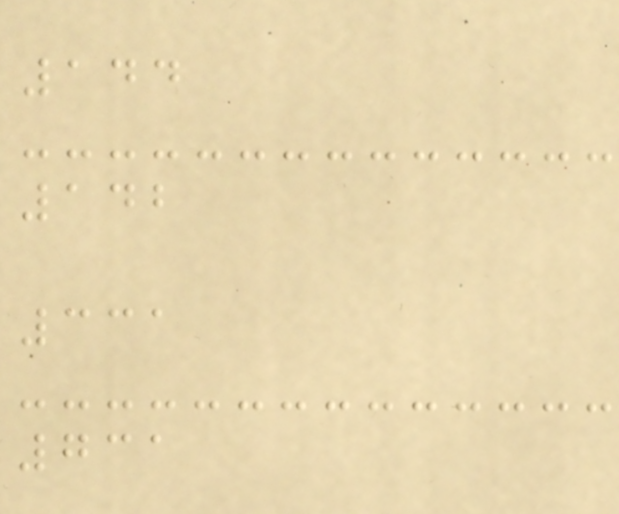144
142
331
731
